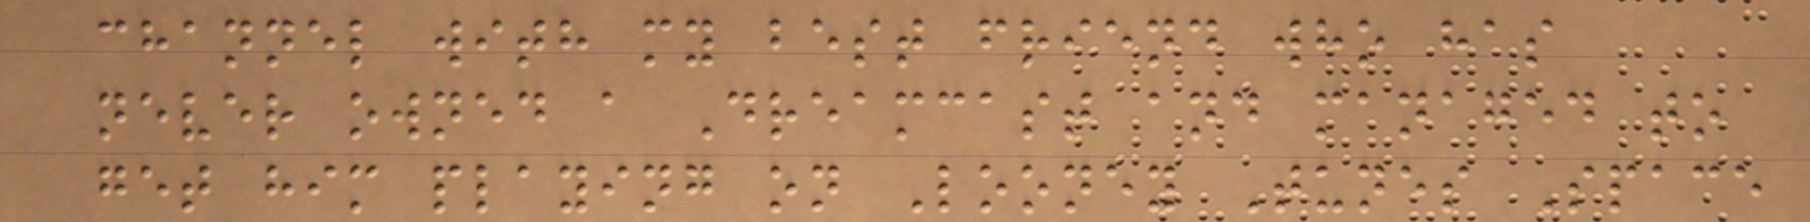channel with my best friend who has
never owned a Dreamcast and managed to
get him playing on Looney Tunes Space
